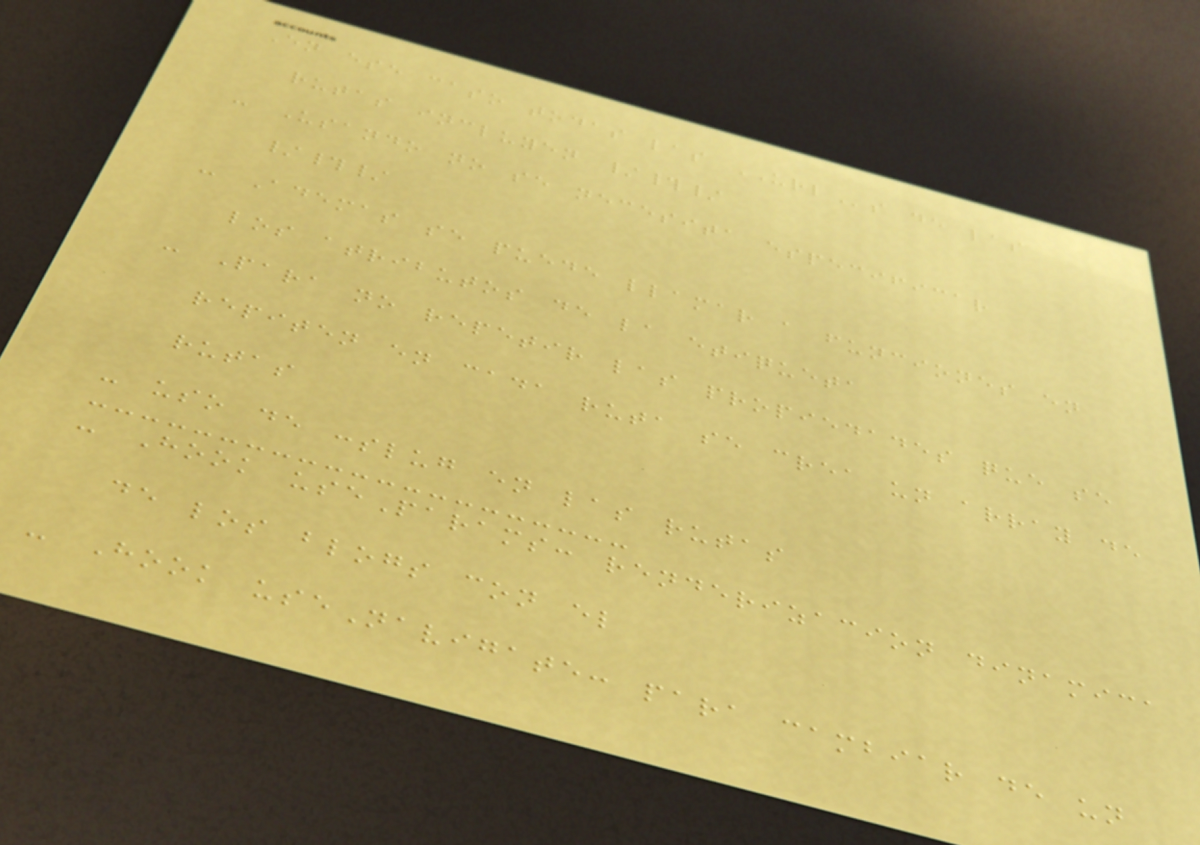En ese caso todas las URLs de las
rutas incluyen /#/
- Usando no se necesita especificar
/#/
- Ademas se puede llamar a funciones en
los atributos de la etiqueta
- Para no repetir las propiedades que se
repiten en cada ruta se crea un array de
rutas
- uso de :slug en las rutas
- Hook useParams: renderizacion dinamica
de los blogs con el
- Hook useNavigate: para cambiar de un
